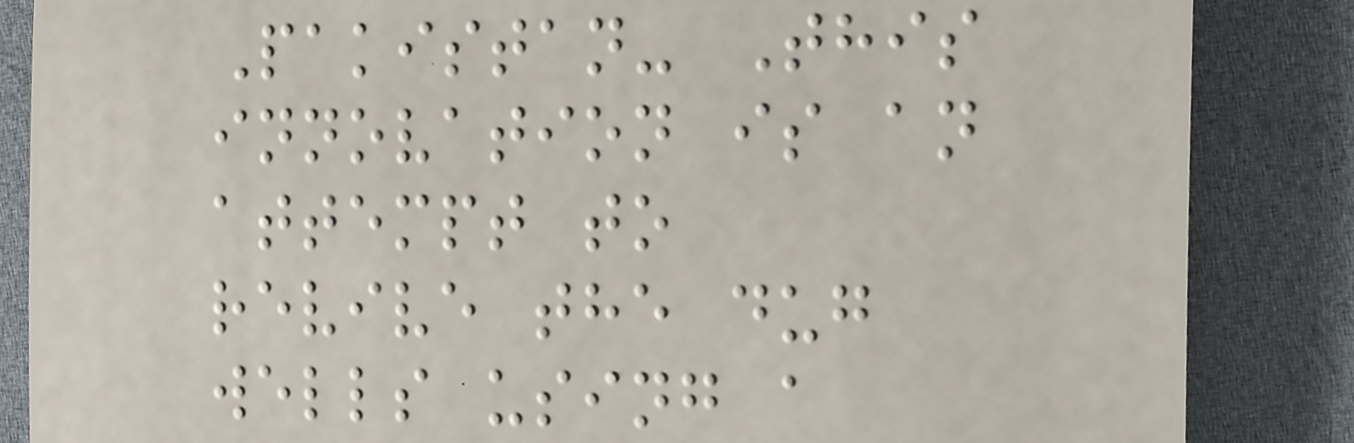Pakistan- This
innovation is an
attempt to
revive the dug
wells using a
